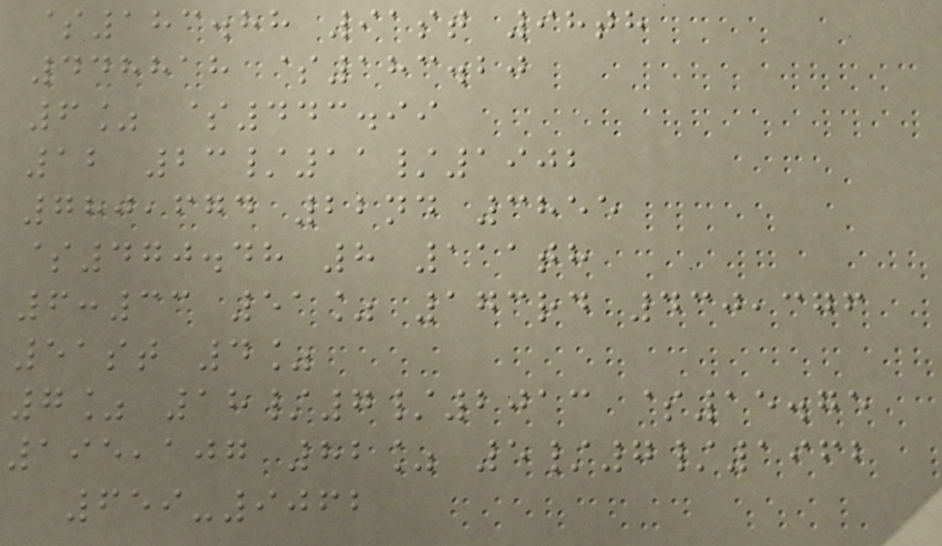$183.88 91st 98th
448818 $183.20
6% $443.99
12 23/11/1902
780,674 22nd 3855
$470.48 8 111th
6:33 51% 173rd 430,376
51st 4%
7% 18/7/2013 $15.75
195,107 82% 5/7/1962
659-9062
